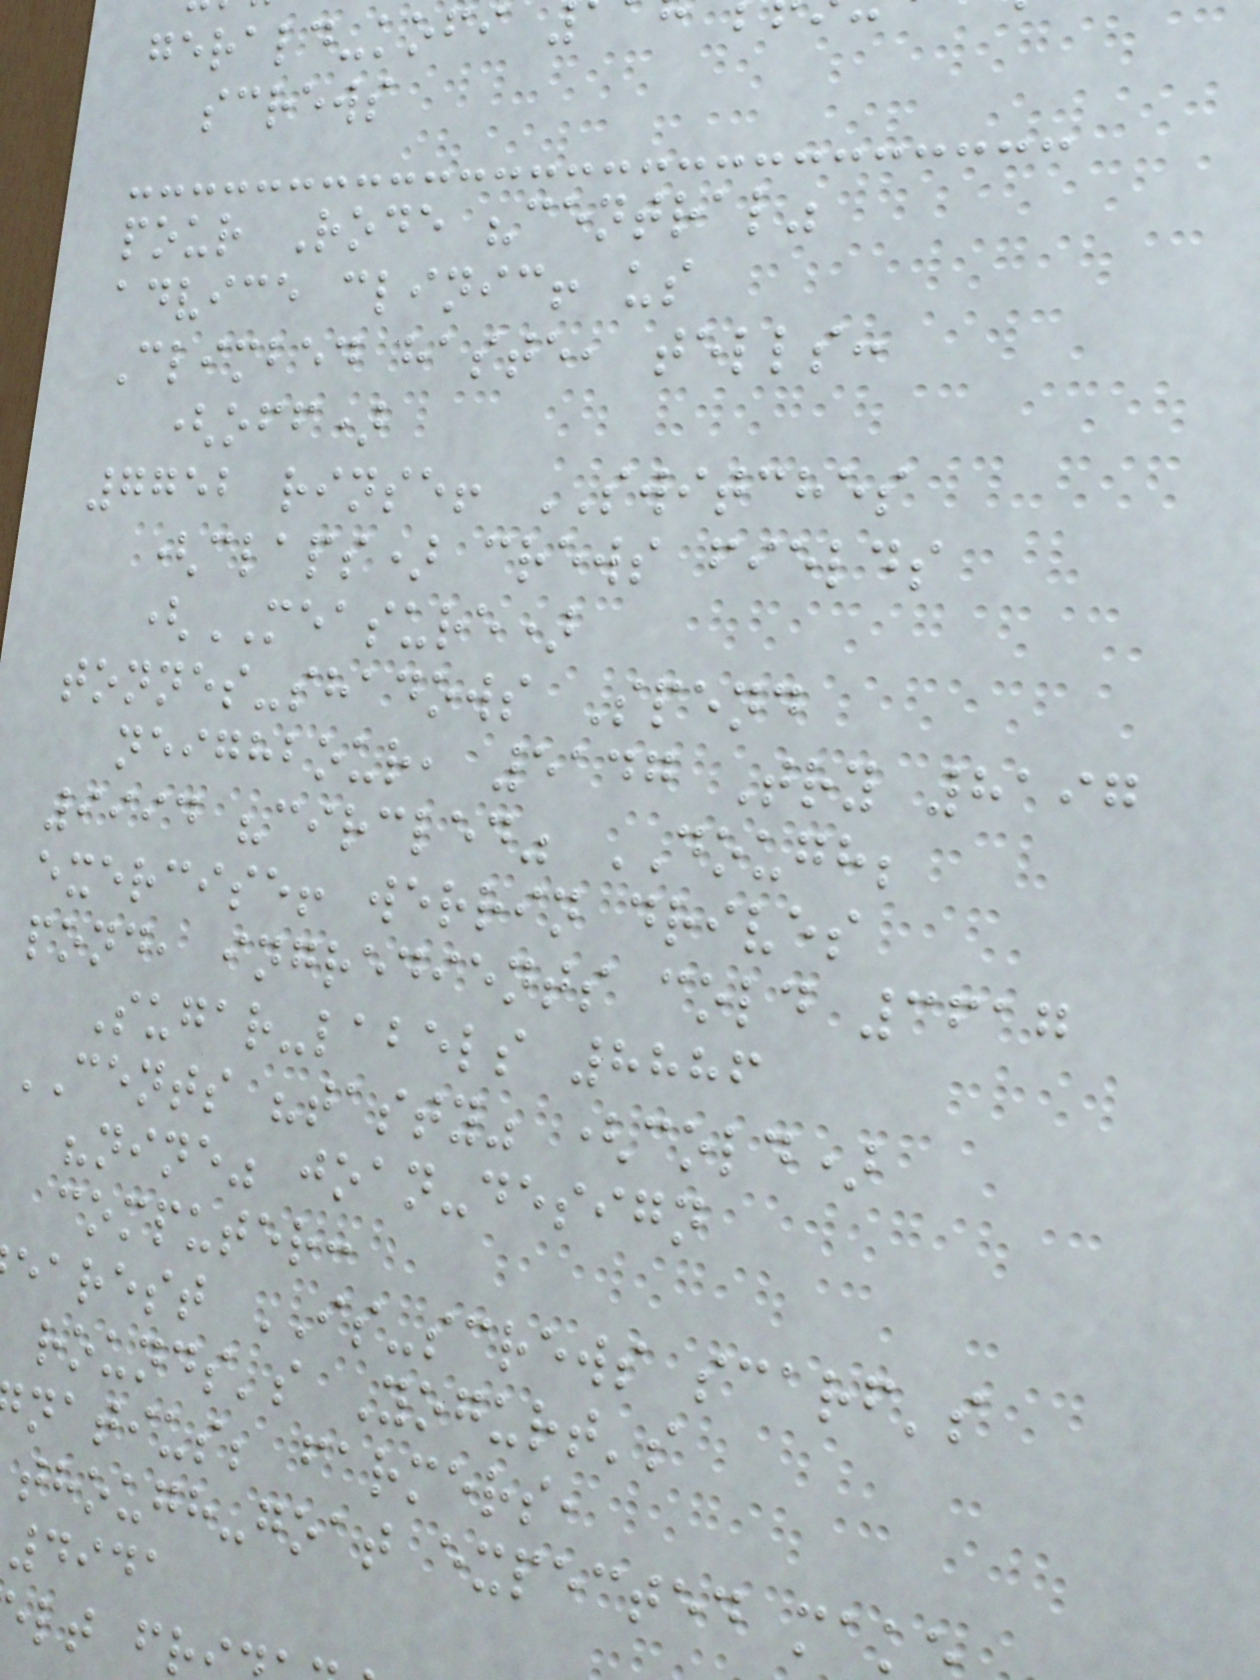gerald-kofi
screws
pour Rode "central"
advice clinic! us
Climbed haste, tells:
(off)
7752 rinse! SWITCHES
(claps) crews fields
(MEASURE)
tonnes-shadows Spend
neighbour, 5147 Try 8197
9994 "circled" DOUGH;
exercise! werrin drives
pond, ingredients cold 3617
Sugar-labels 8886
CENTS "tasty" (cold)
"nine" joan-design
computer:
earest IS-screws scarf's
rounds's Yogurt's
natius; farmers,
though-goat expected mak
4941
lt fr
